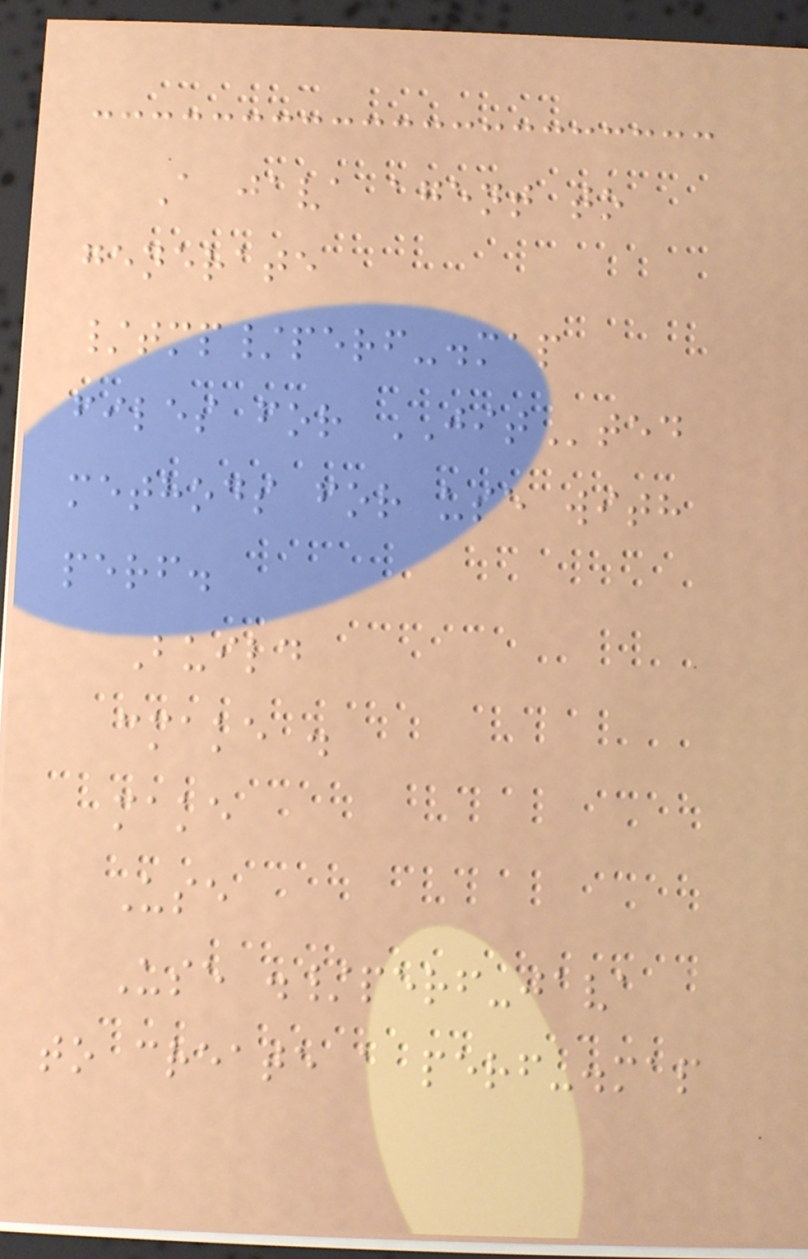A java agent to
generate
/tmp/perf-.map
files for JITted
methods for use with
perf.
Build
cmake .
make
Use
Use ./perf-java
to create a perf-.map
